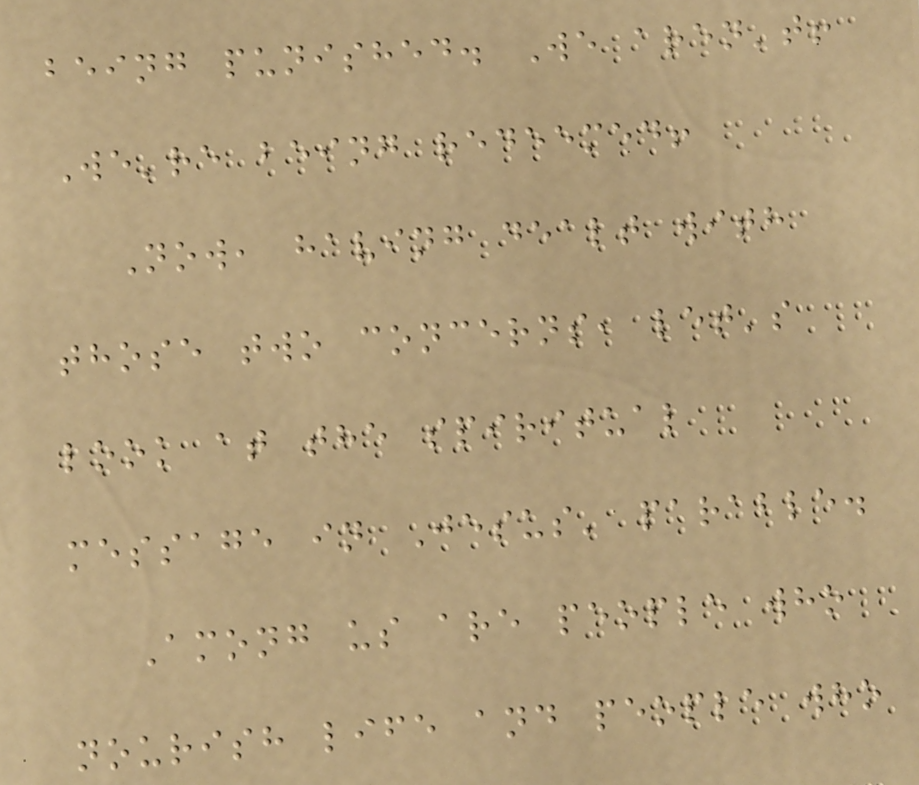being punished. We aren't!
We're being redeemed!
Now, having dealt with
those two concerns, let's
look at the spiritual
message in Jesus' parable.
Among us are people who
nourish life and people who
